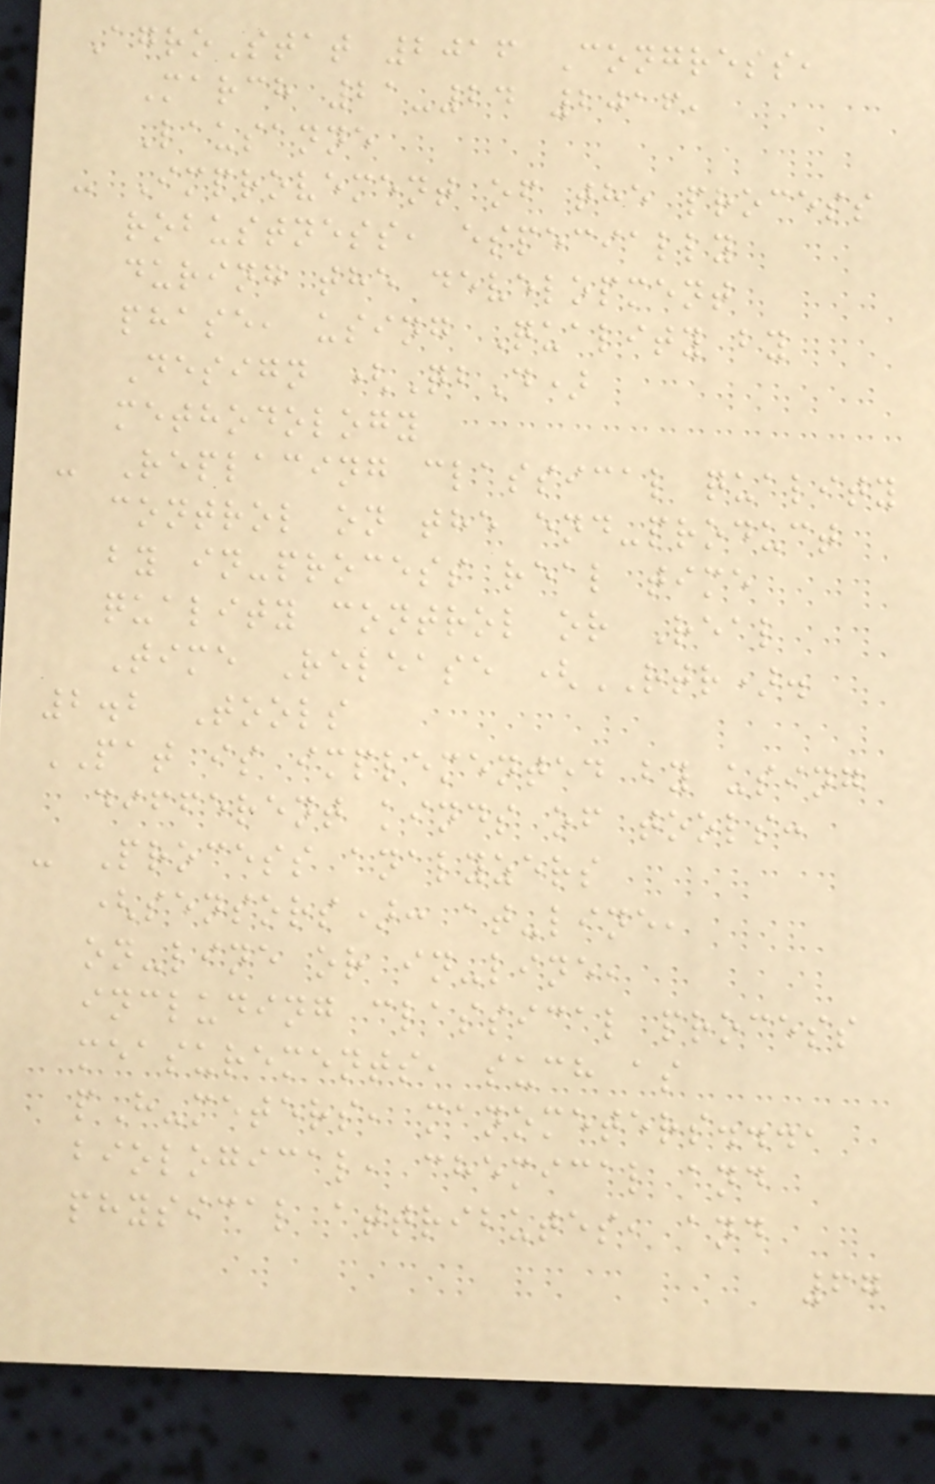AgroStat 2016 Congress,
March 21-24 2016,
Lausanne
- Improvement of the process
robustness, especially
during the development
phase, using Quality by
Design (QbD)
methodology
- Replacing classical quality
control on the end-product
by in-process real time
quality control or Real
Time Release (RTR).
2.2 Tools
PAT is implemented by using
different kinds of tools:
- Process analyzers
(sensors): at-line,
on-line or in-line,
including classical process
measurements, such as
pH-meters, manometers...,
biological, chemical and
physical attributes, and
67
